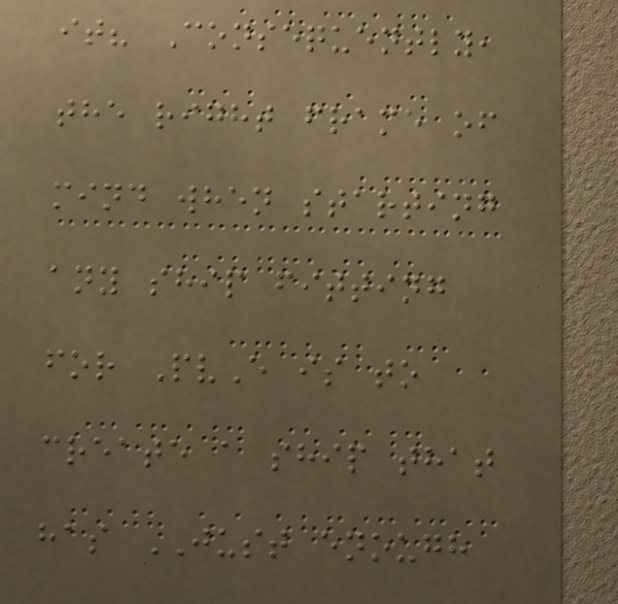it? Consequently,
the right frame of
mind when starting
any ship fitting
for PvE is to
create a ship that
has JUST enough
